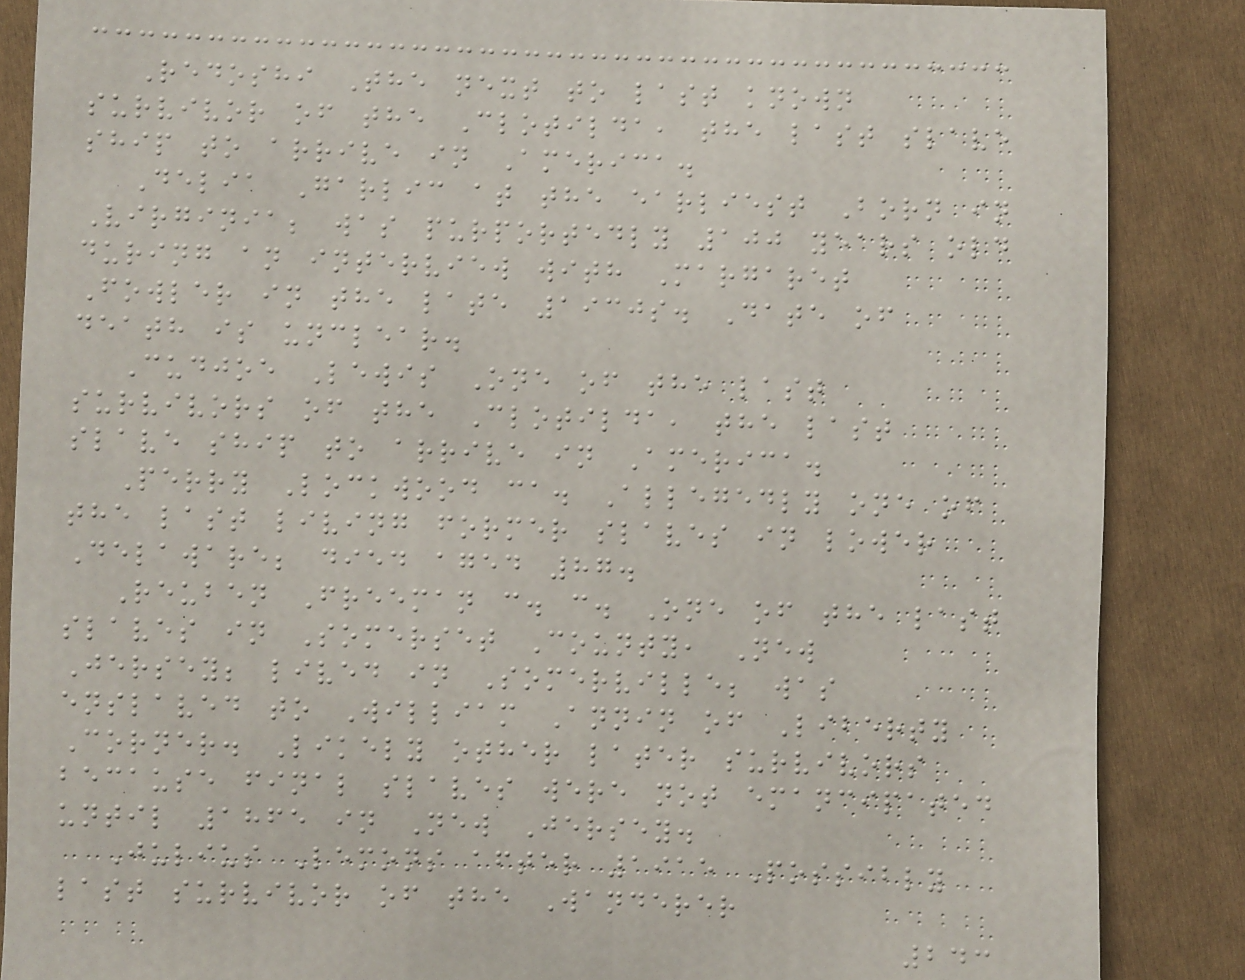Redoshi The next to last known
survivor of the Clotilda, the last slave
ship to arrive in America.
Delia Garlic at the earliest Born in
Virginia; was purportedly 100 years old
during an interview with Margaret
Fowler in the late 1930s. Date of
death is unclear.
Cudjoe Lewis One of the last
survivors of the Clotilda, the last
slave ship to arrive in America.
Perry Lockwood ca. Allegedly one of
the last living former slaves in lower
Delaware; died aged 87.
Reuben Freeman c. c. One of the last
slaves in Somerset County, New
Jersey; lived in Somerville; was
enslaved to William Annin of Liberty
Corner. Likely other later survivors
because final slaves were not emancipated
until 1865 in New Jersey.
Julius Lemons after 1915 Possibly
last survivor of the Wanderer
243
